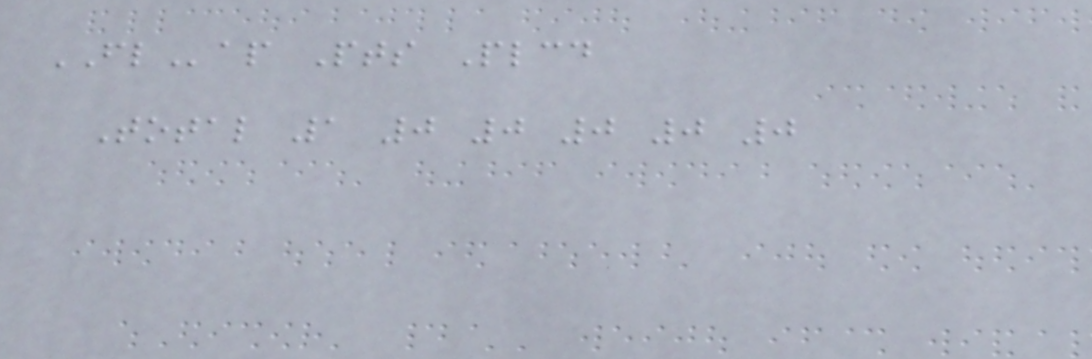FLap Pts Plcd
Total 1 0 0 0 0 0
